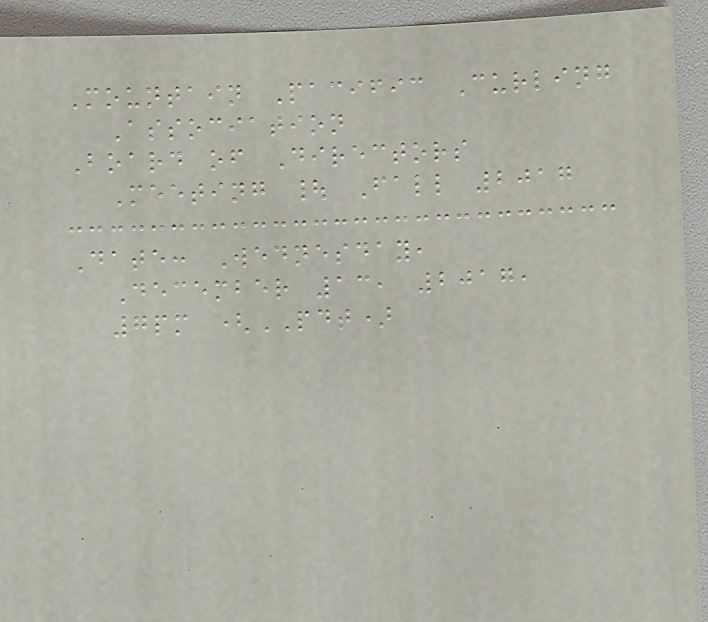Mountain Pacific Curling
Association
Board of Directors
Meeting | Fall 2017
Date: Wednesday,
December 13, 2017,
7pm (PDT)
